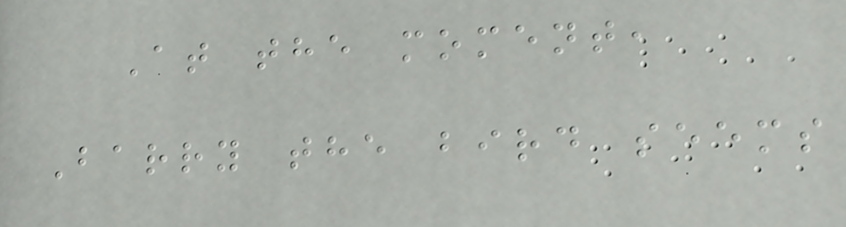At the moment,
Barry the bird seems
